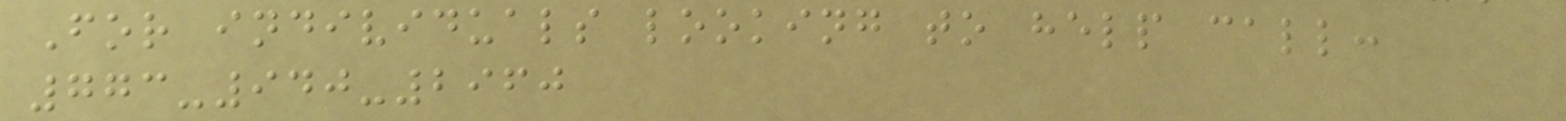For individuals looking to help call:
773-940-2960
